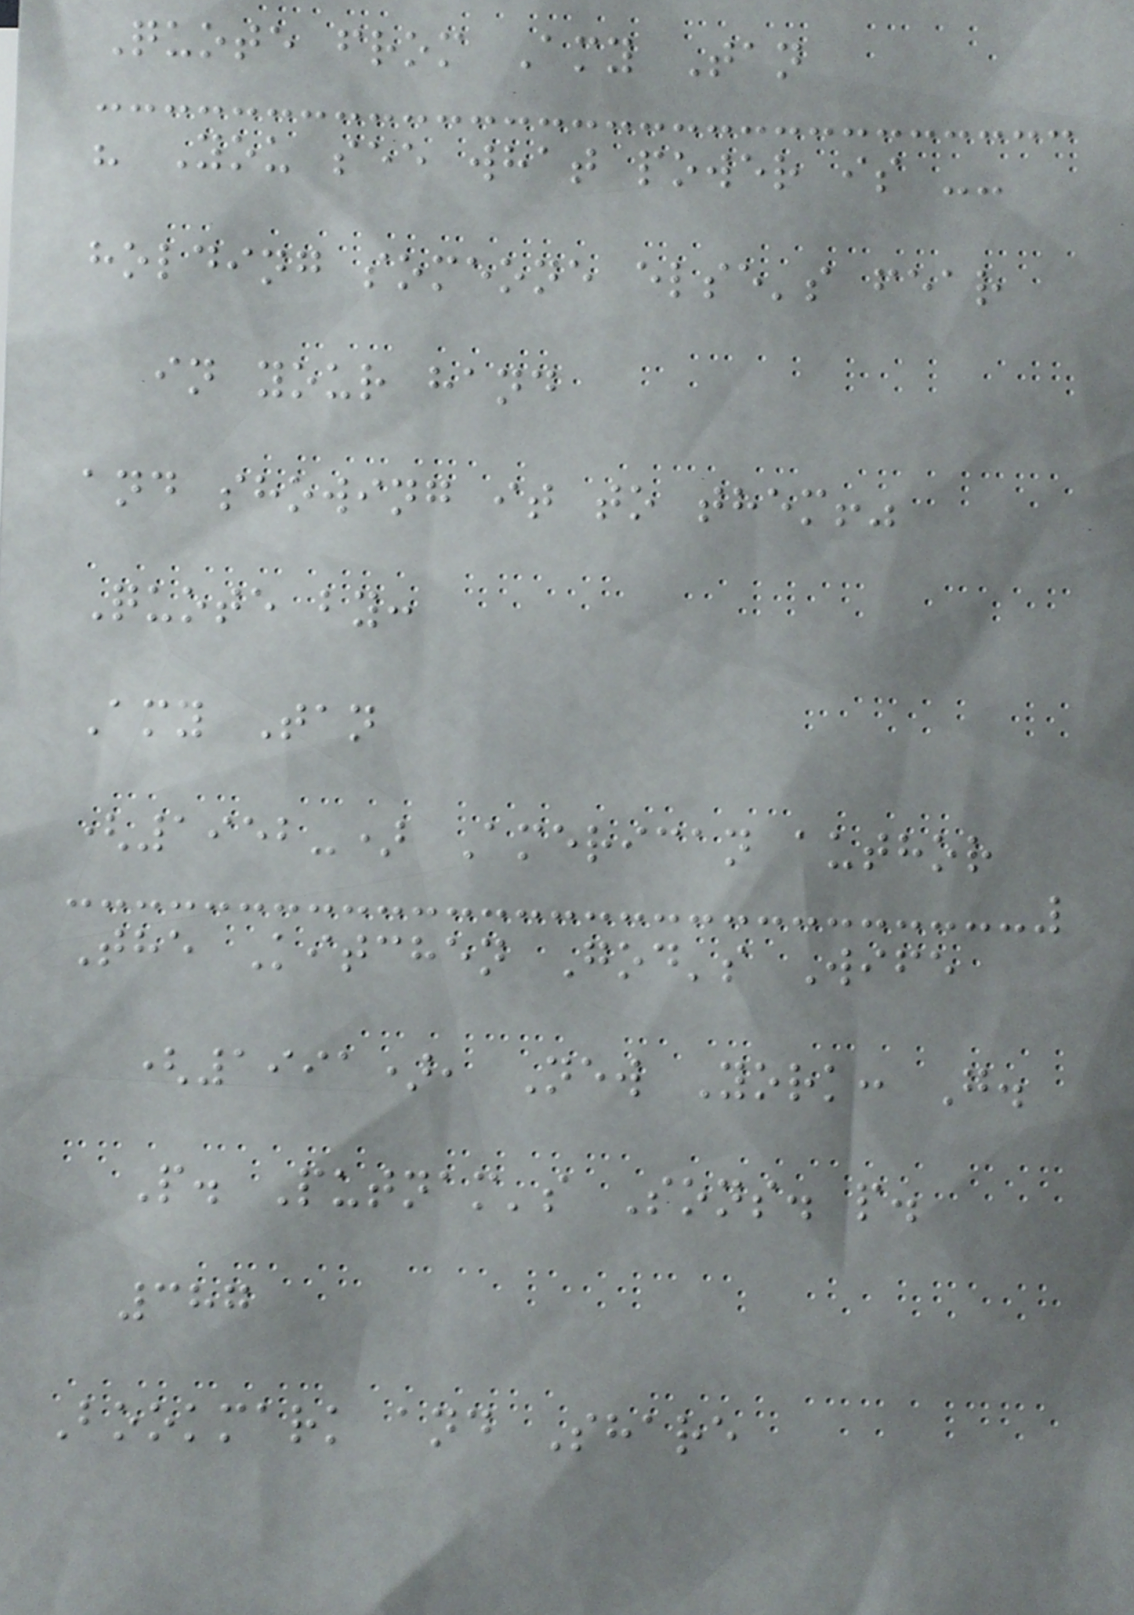Quote from Amy Tan
" You see what power is --
holding someone else's fear
in your hand
and showing it to them!"
Quote by:
Amy Tan
(1952-) American author
The Kitchen God's Wife
(1991), New York: G.
P. Putnam's Sons. p.
387
Bookmark and Share
